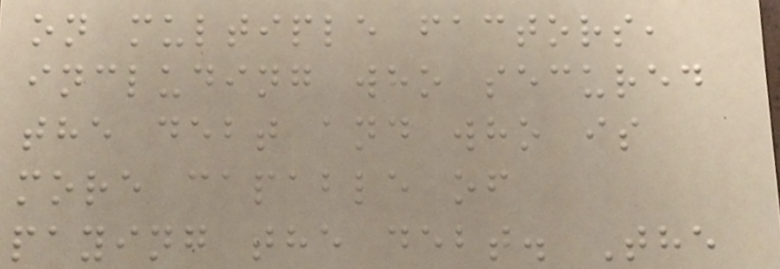on multiple factors,
including who secured
the debt and who is
more capable of
paying the debt. The
